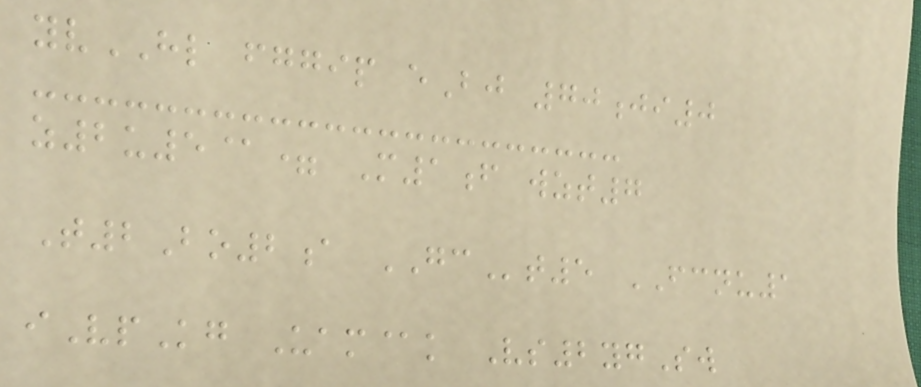yvHL fggip eBj 70ji0
z2u5@= M1f wzt7
T2Bo2a GCt5 FCNU1
iVpKg Uam@k Vs2ygSw
